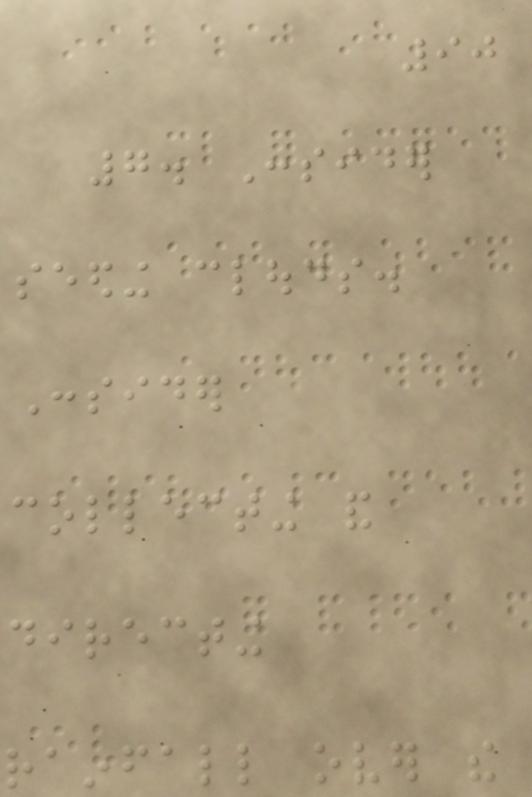90
7. Consider
seeding clouds.
Consider
collecting and
directing
rainfall over the
